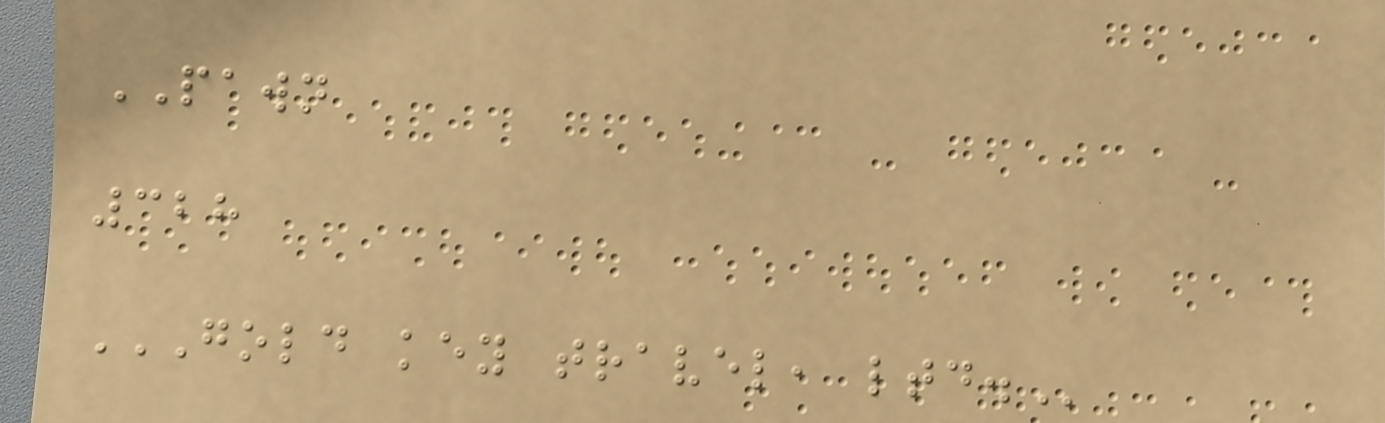PAWN
328
GOLD KEY TRAVEL, LTD.
